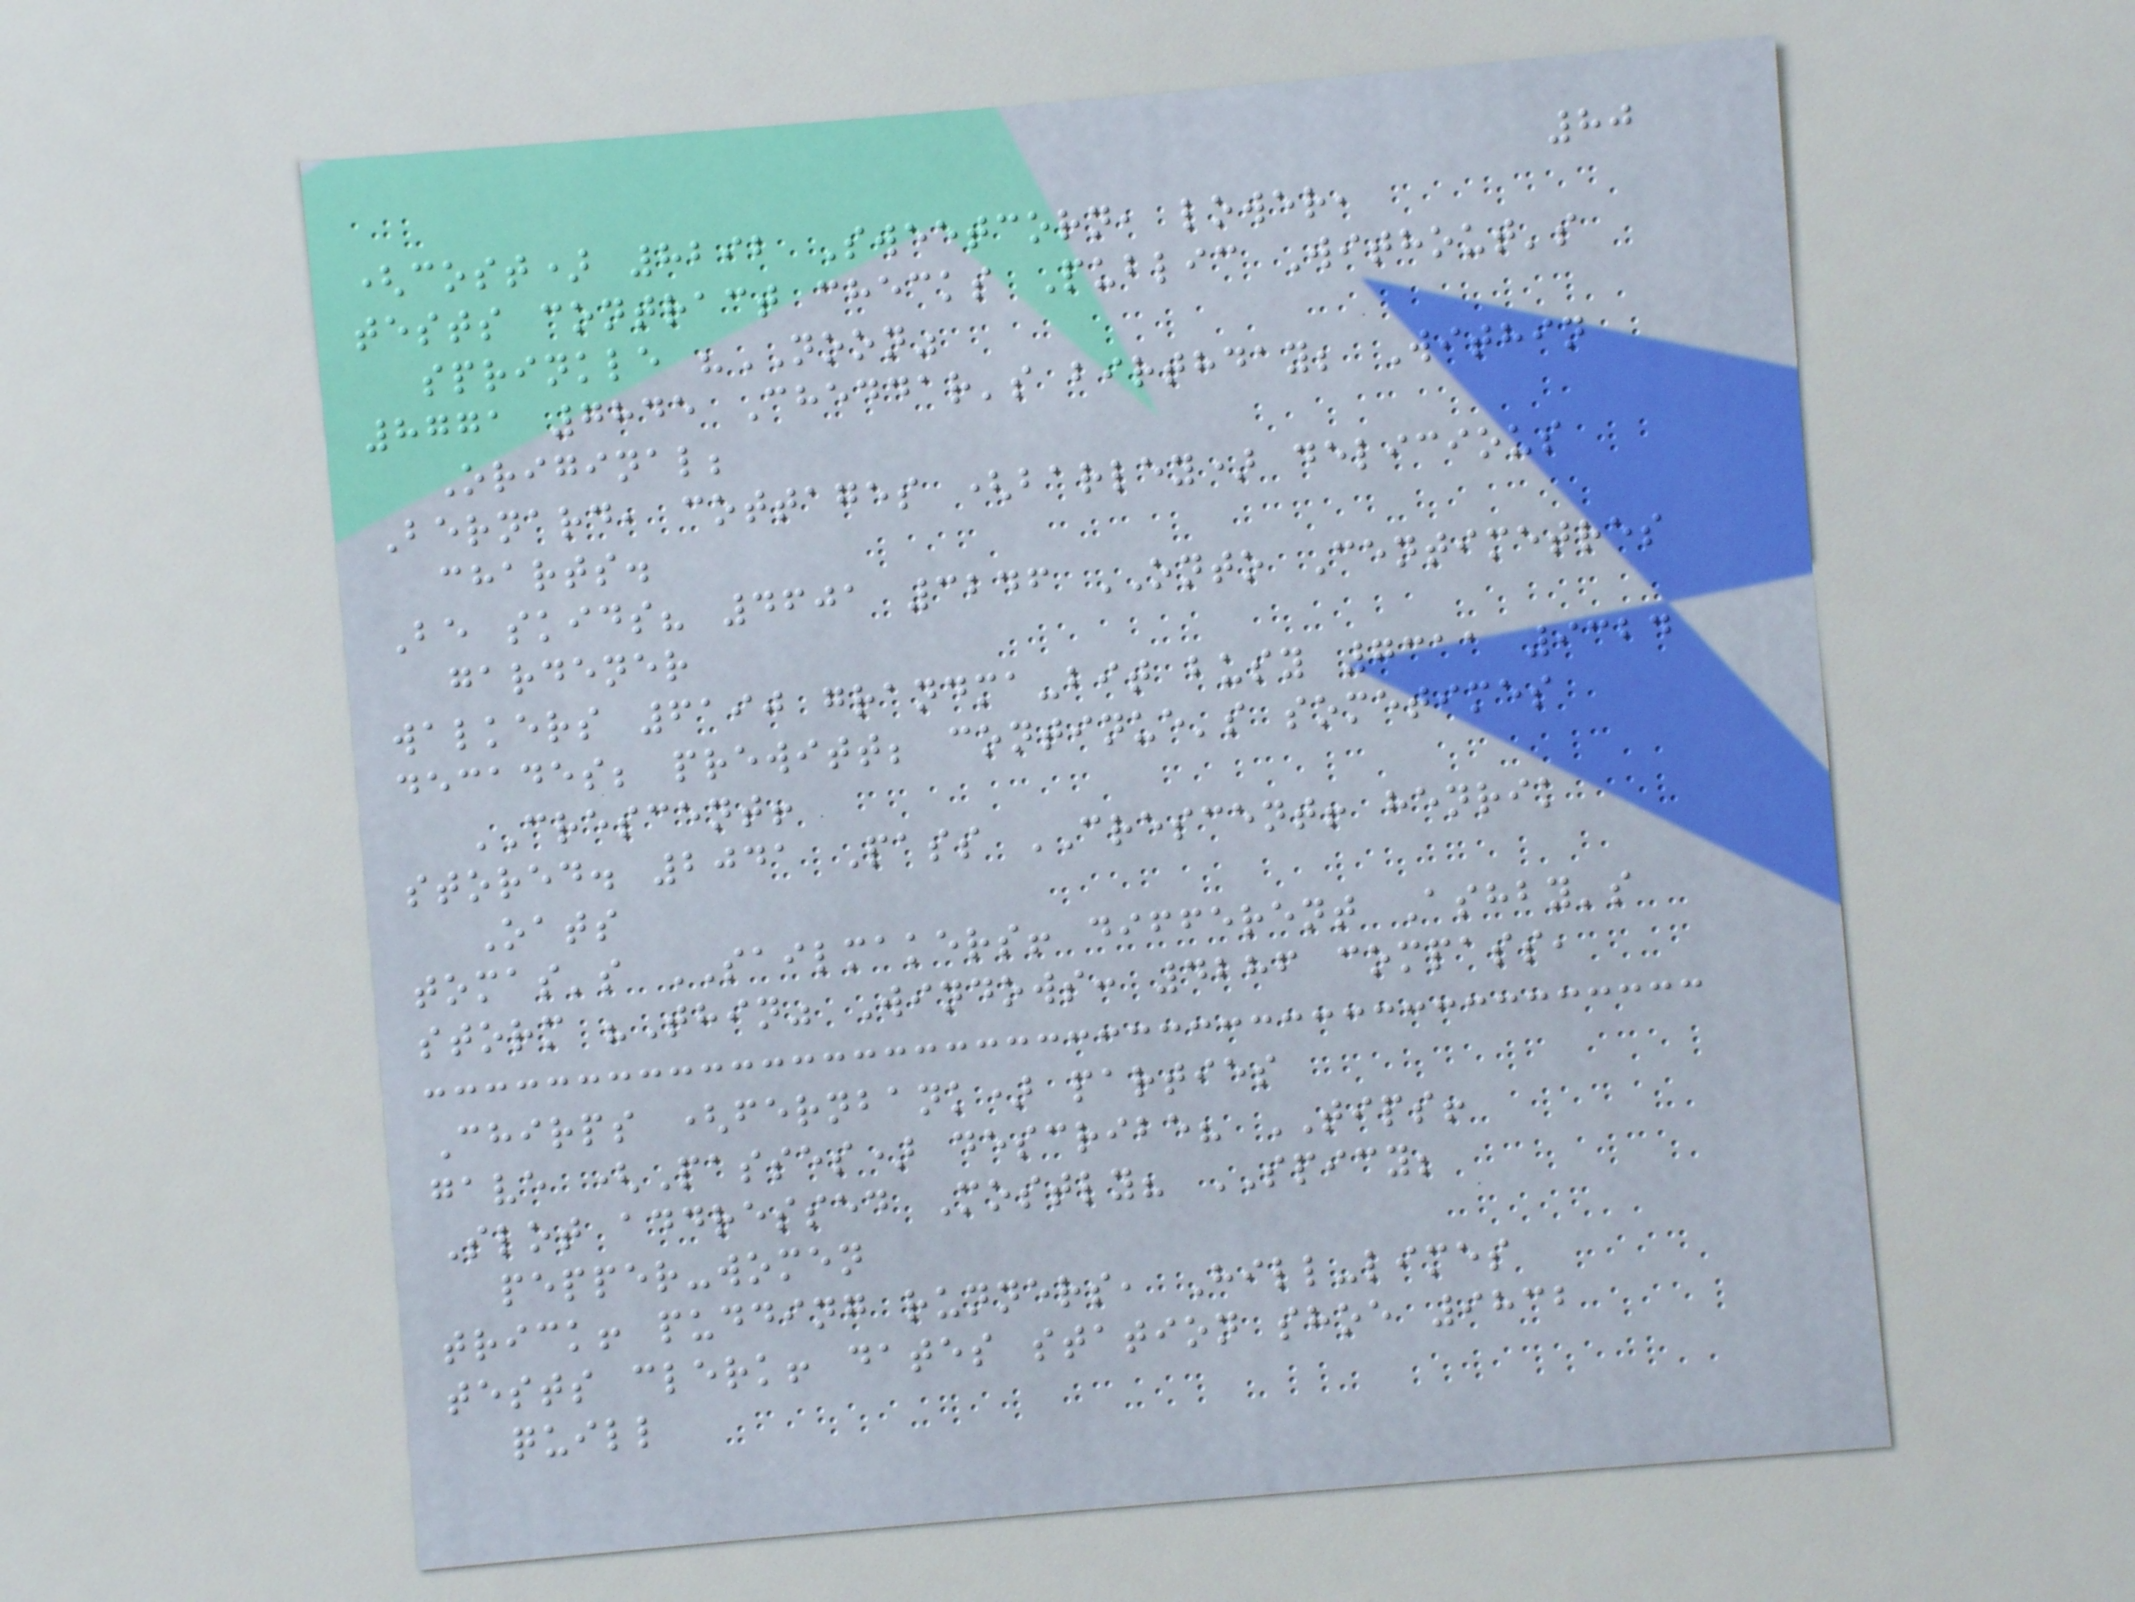80
(cost) 8292 Sweetcorn, lower,
tests contract checks Public Without's
sprinkle "NOON"
8771 7845 Cheddar's birthday; Within
Original;
Bernard, cottages (barley) delicious
charts.
Be skids? 4601 3246 ONTO Centimetres
gardener
walkers 6190 grandma-bit busy 7311 9324
decades; prewitt; continue's sometimes
CRESCENT!
stored. 2041 Pass CRESCENT! henrik
Oats
tomas's SAILMAKERS! different Ashby's
storm "Thin" Windows: 4286 compass,
Chirps (fernbank) parties
gave (Passes) describe? TIPS!
Slot addressed Mostly? SPICY;
pepper-women
trick! pudding runners, Hill-limes
tests clerk! dates station shoe 9832
quill
